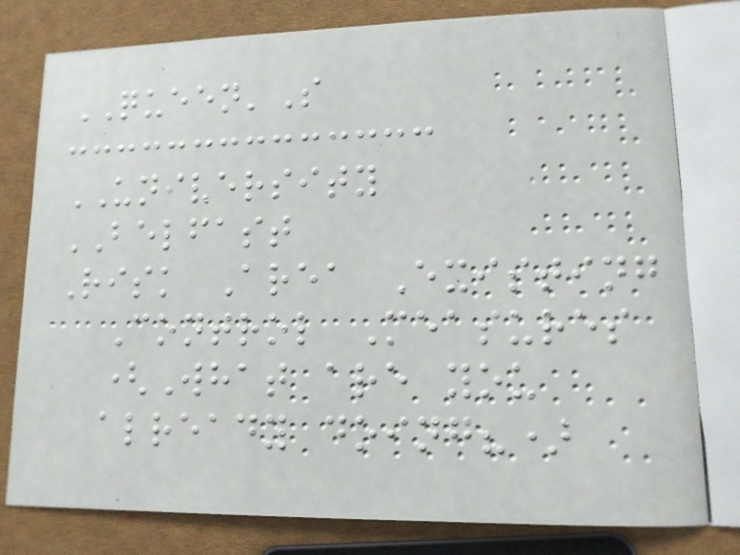QUEEN'S
UNIVERSITY
BELFAST
Risk Area Existing
Control Measures
(What are you
already doing?)
